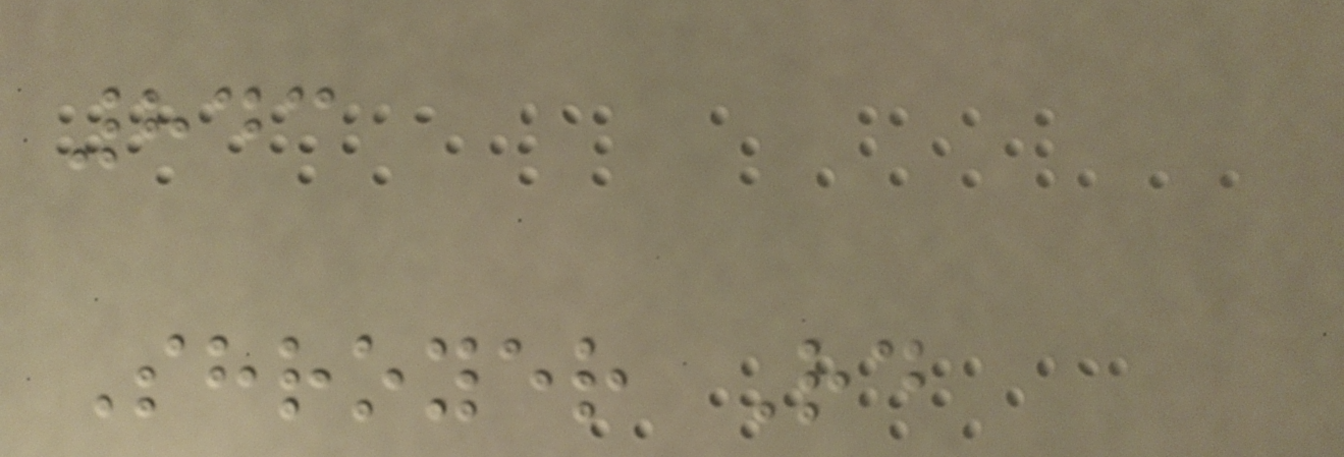843
Shroyer Rd
